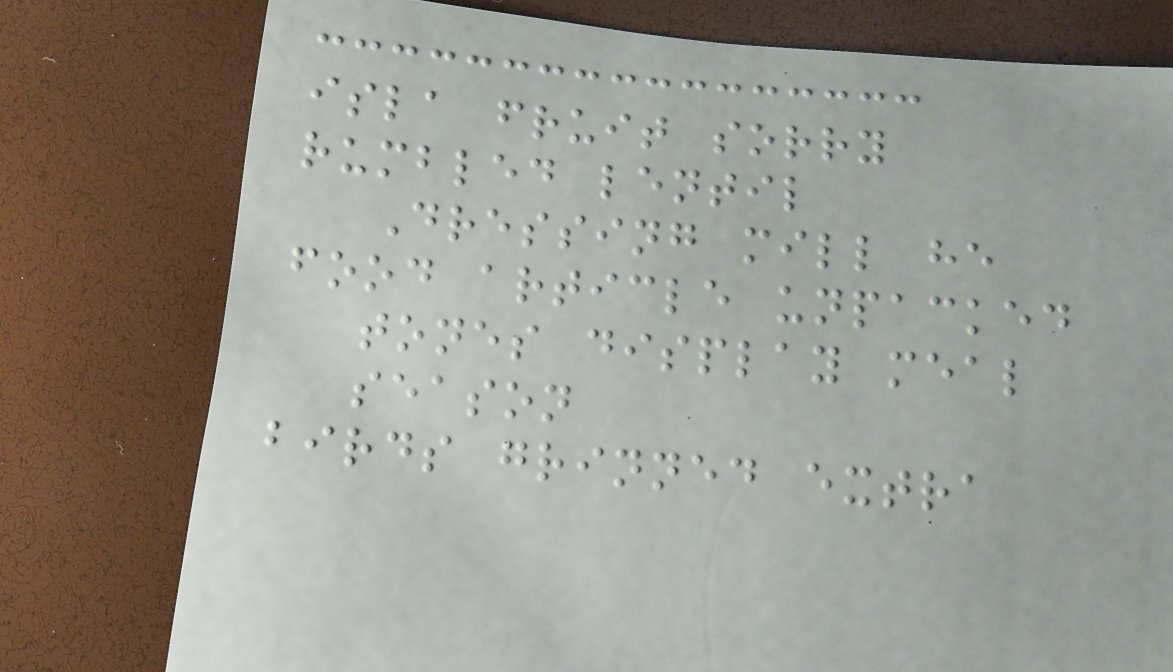isla fruit sorry
rumbled lentil
Dressing mill he
food article unpacked
tones display meal
season
birds grinned extra
